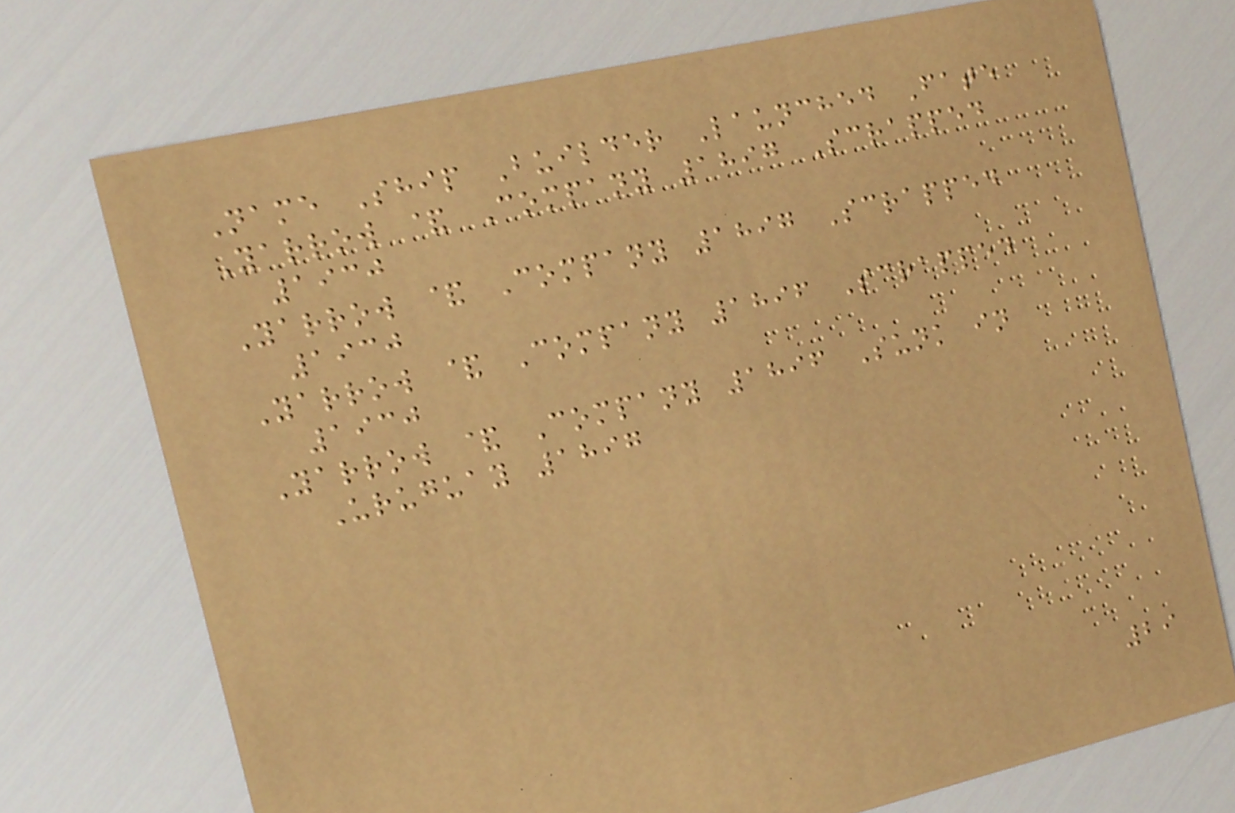Name Ship Builder Launched Fate
Yarrow & Company 1897 Scrapped
1930
Yarrow & Company 1897 Scrapped
1930
Yarrow & Company 1896 Scrapped
1930
Yarrow & Company 1896 Sunk in
Uruguay 1897
29
